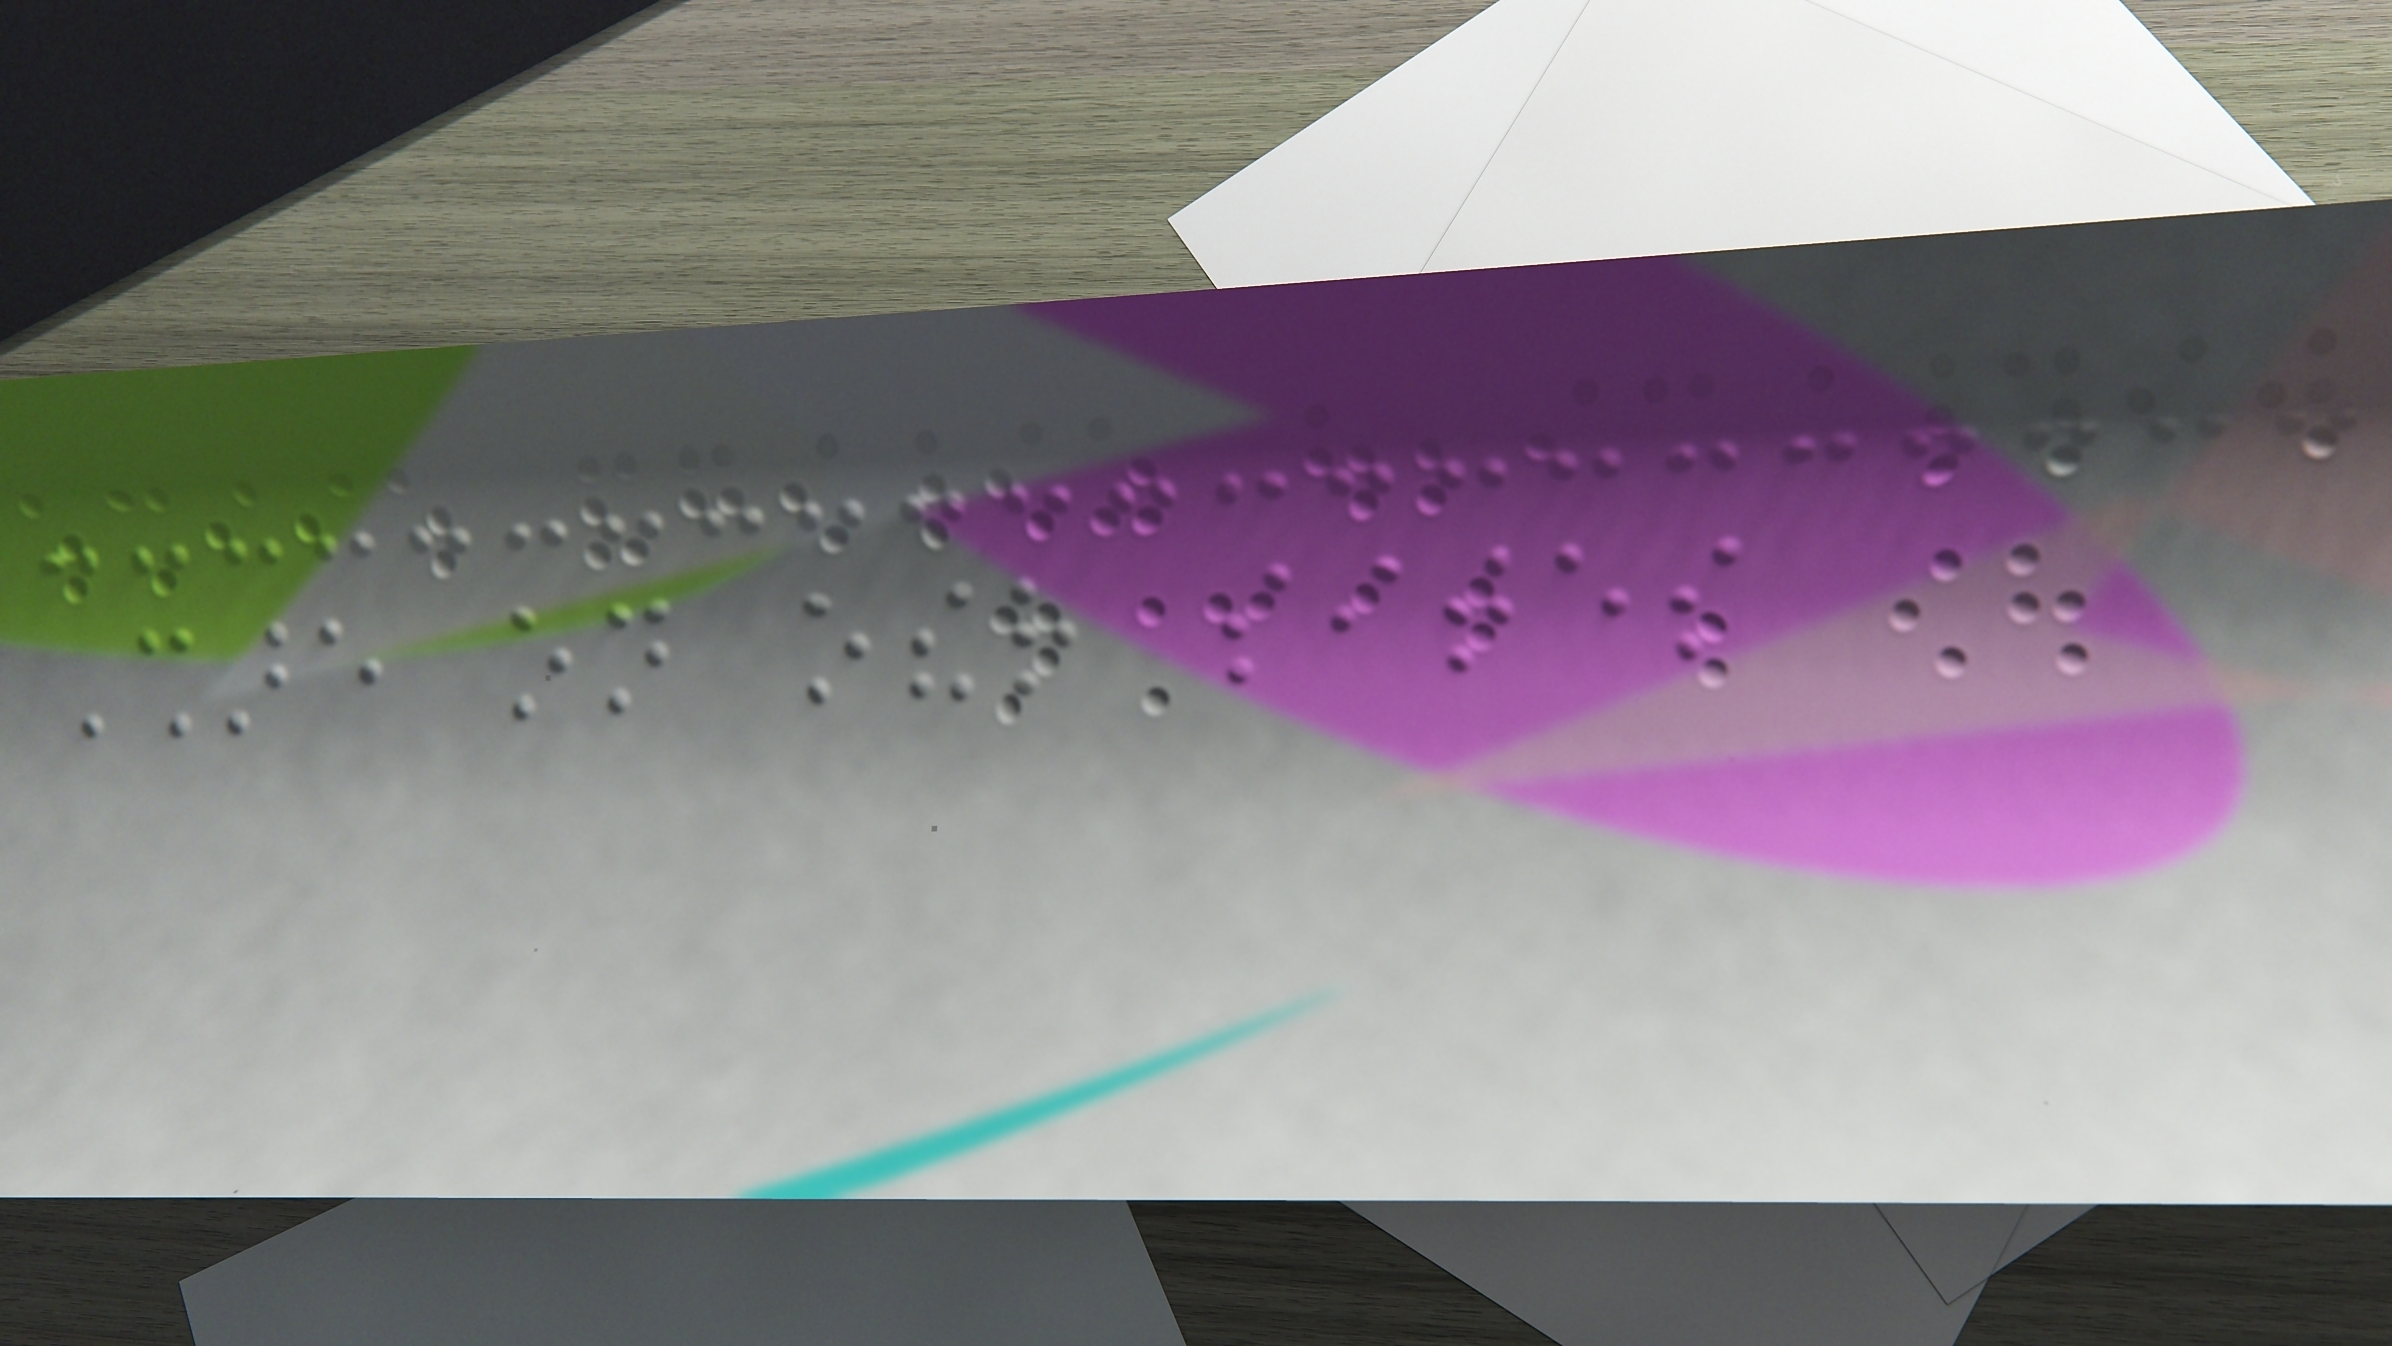Share on other sites
